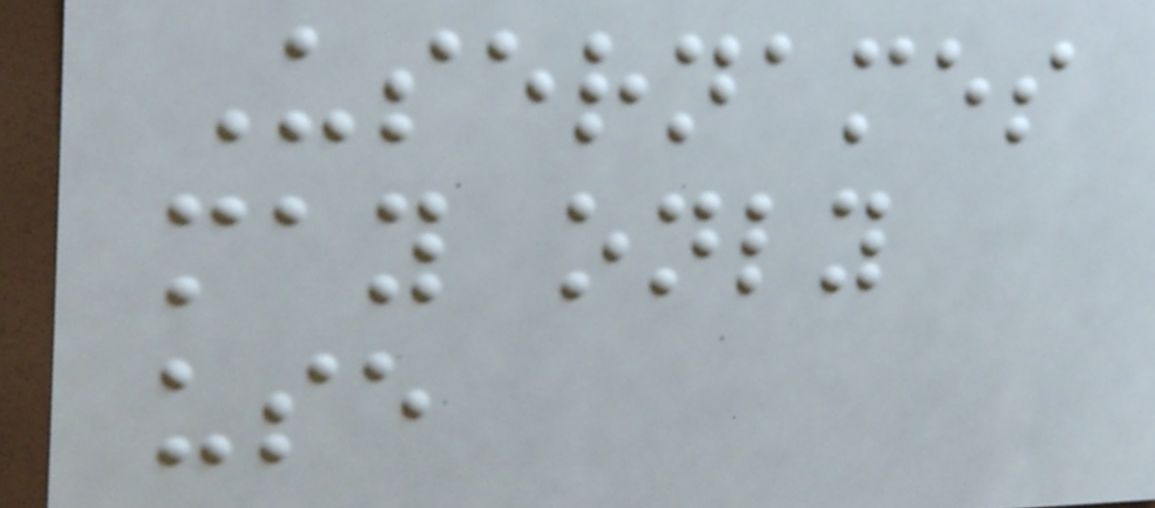Usernames
may only
use
